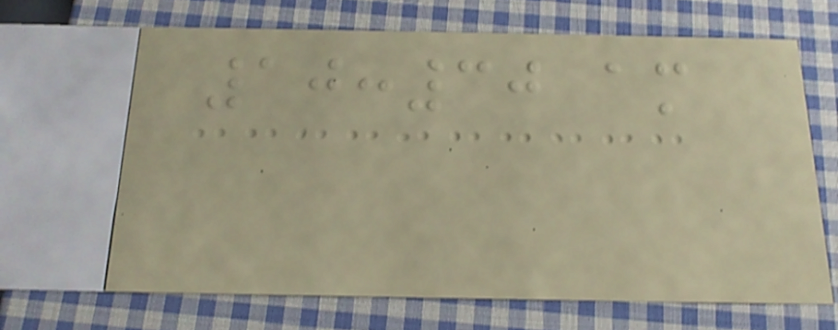10:30 am
